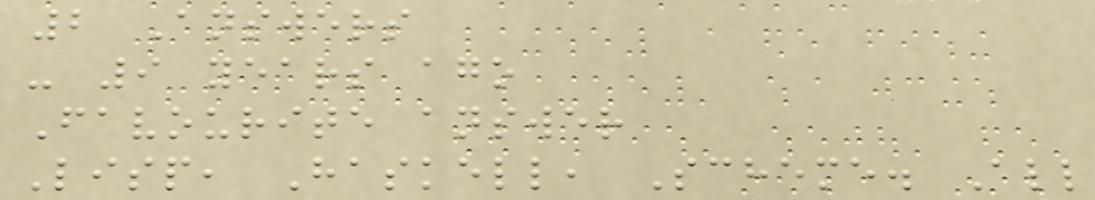2 Answers
- 9 years ago
Favourite answer
Lisp, Haskell, Scheme. All
